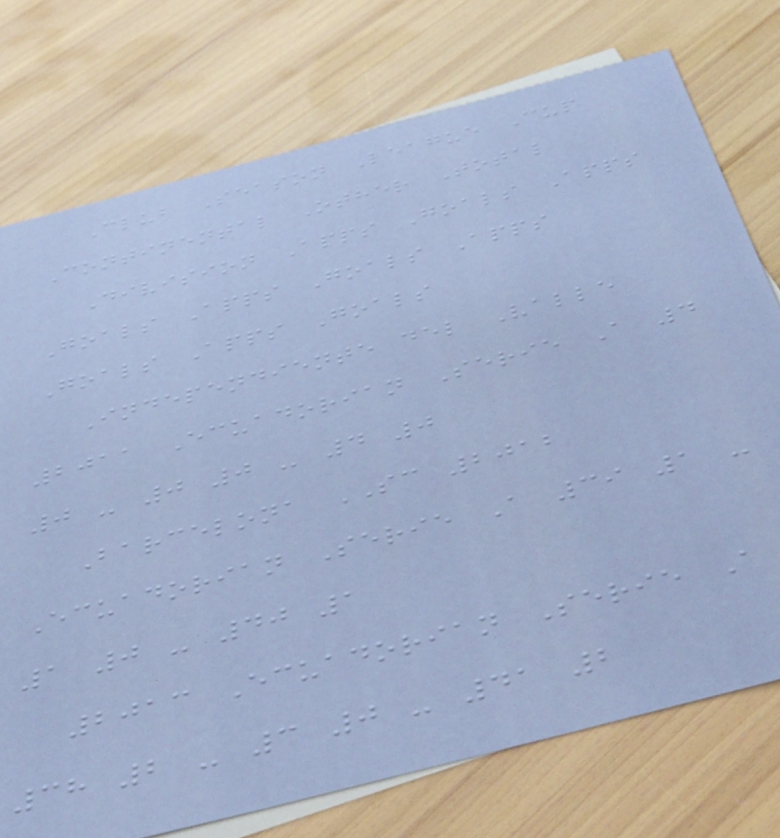Club Season League Cup
Continental Other Total
Division Apps Goals Apps
Goals Apps Goals Apps
Goals Apps Goals
Independiente del Valle
2011 Ecuadorian Serie A 4
0 - 0 0 - 4 0
Barcelona SC 2012
Ecuadorian Serie A 39 1 -
1 0 - 40 1
2013 Ecuadorian Serie A
38 2 - 3 0 - 41 2
